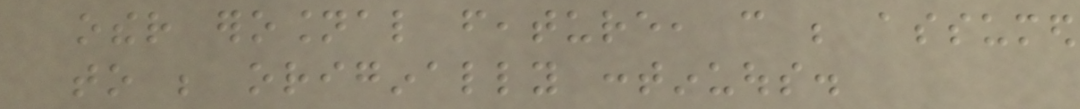other erosional feature, can be assumed
to be originally continuous.
